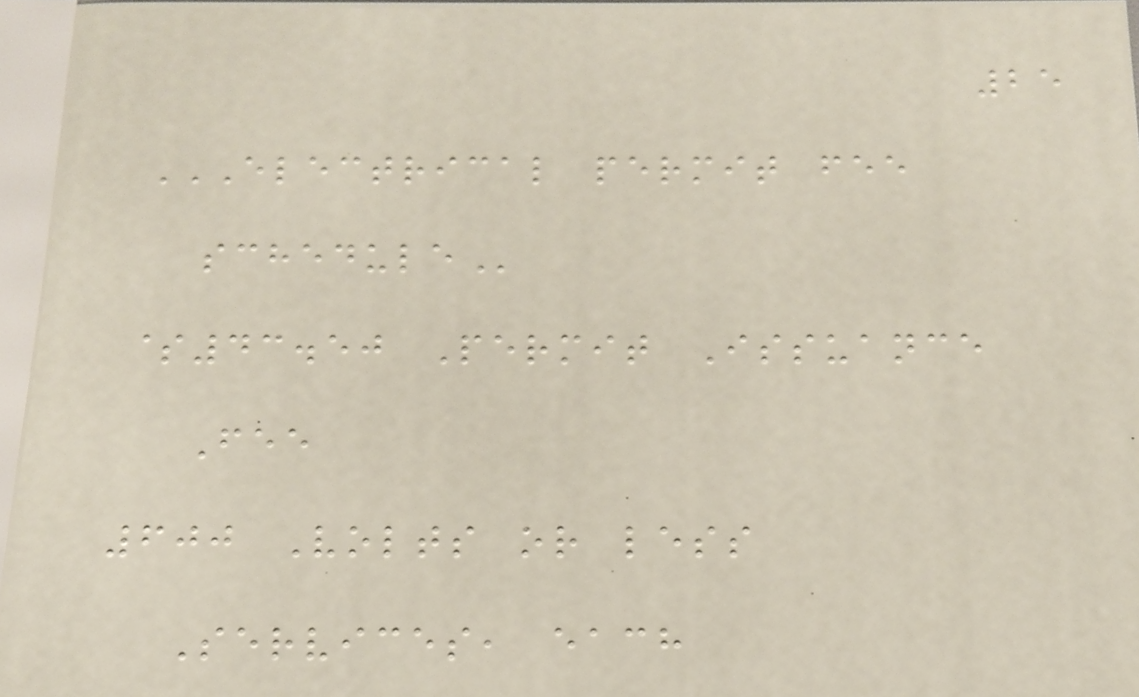25
ELECTRICAL PERMIT FEE
SCHEDULE
$43.50 Permit Issuance
Fee
600 Volts or less
Services, each
